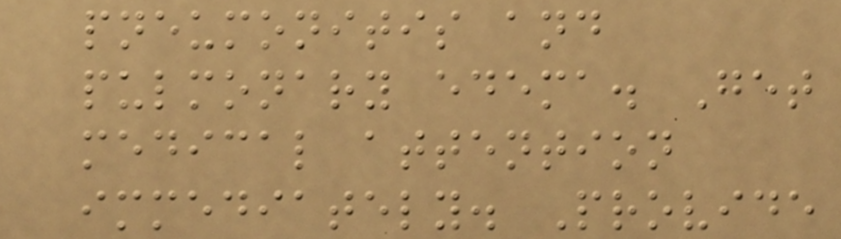pneumonitis and
pulmonary edema. Get
medical attention
immediately. Provide
